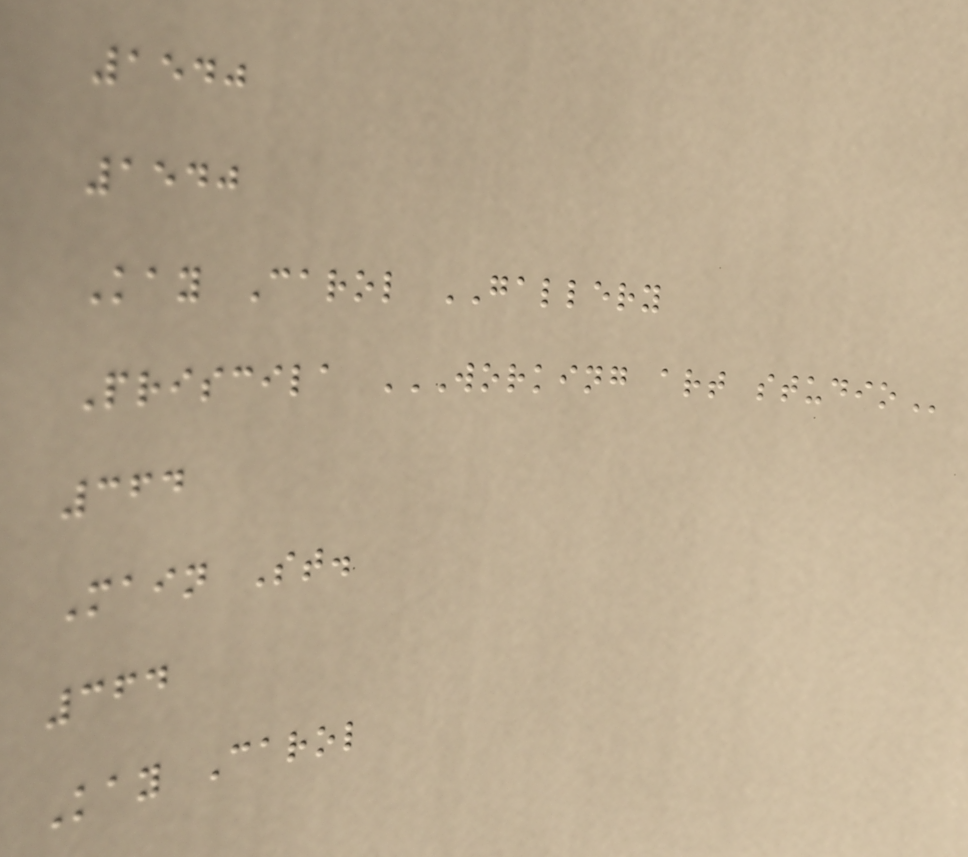1540
1540
Kay Carol GALLERY
Priscila WORKING ART STUDIO
364
Main St.
364
Kay Carol
